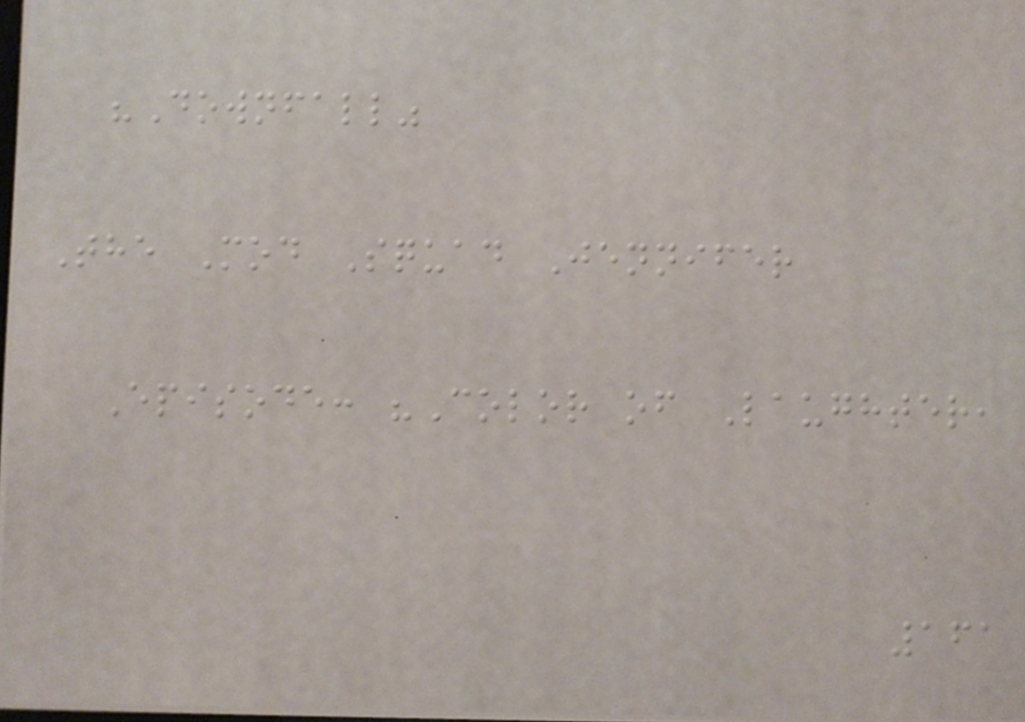"Downfall"
The Mod Squad Jennifer
Episode: "Color of Laughter,
161
